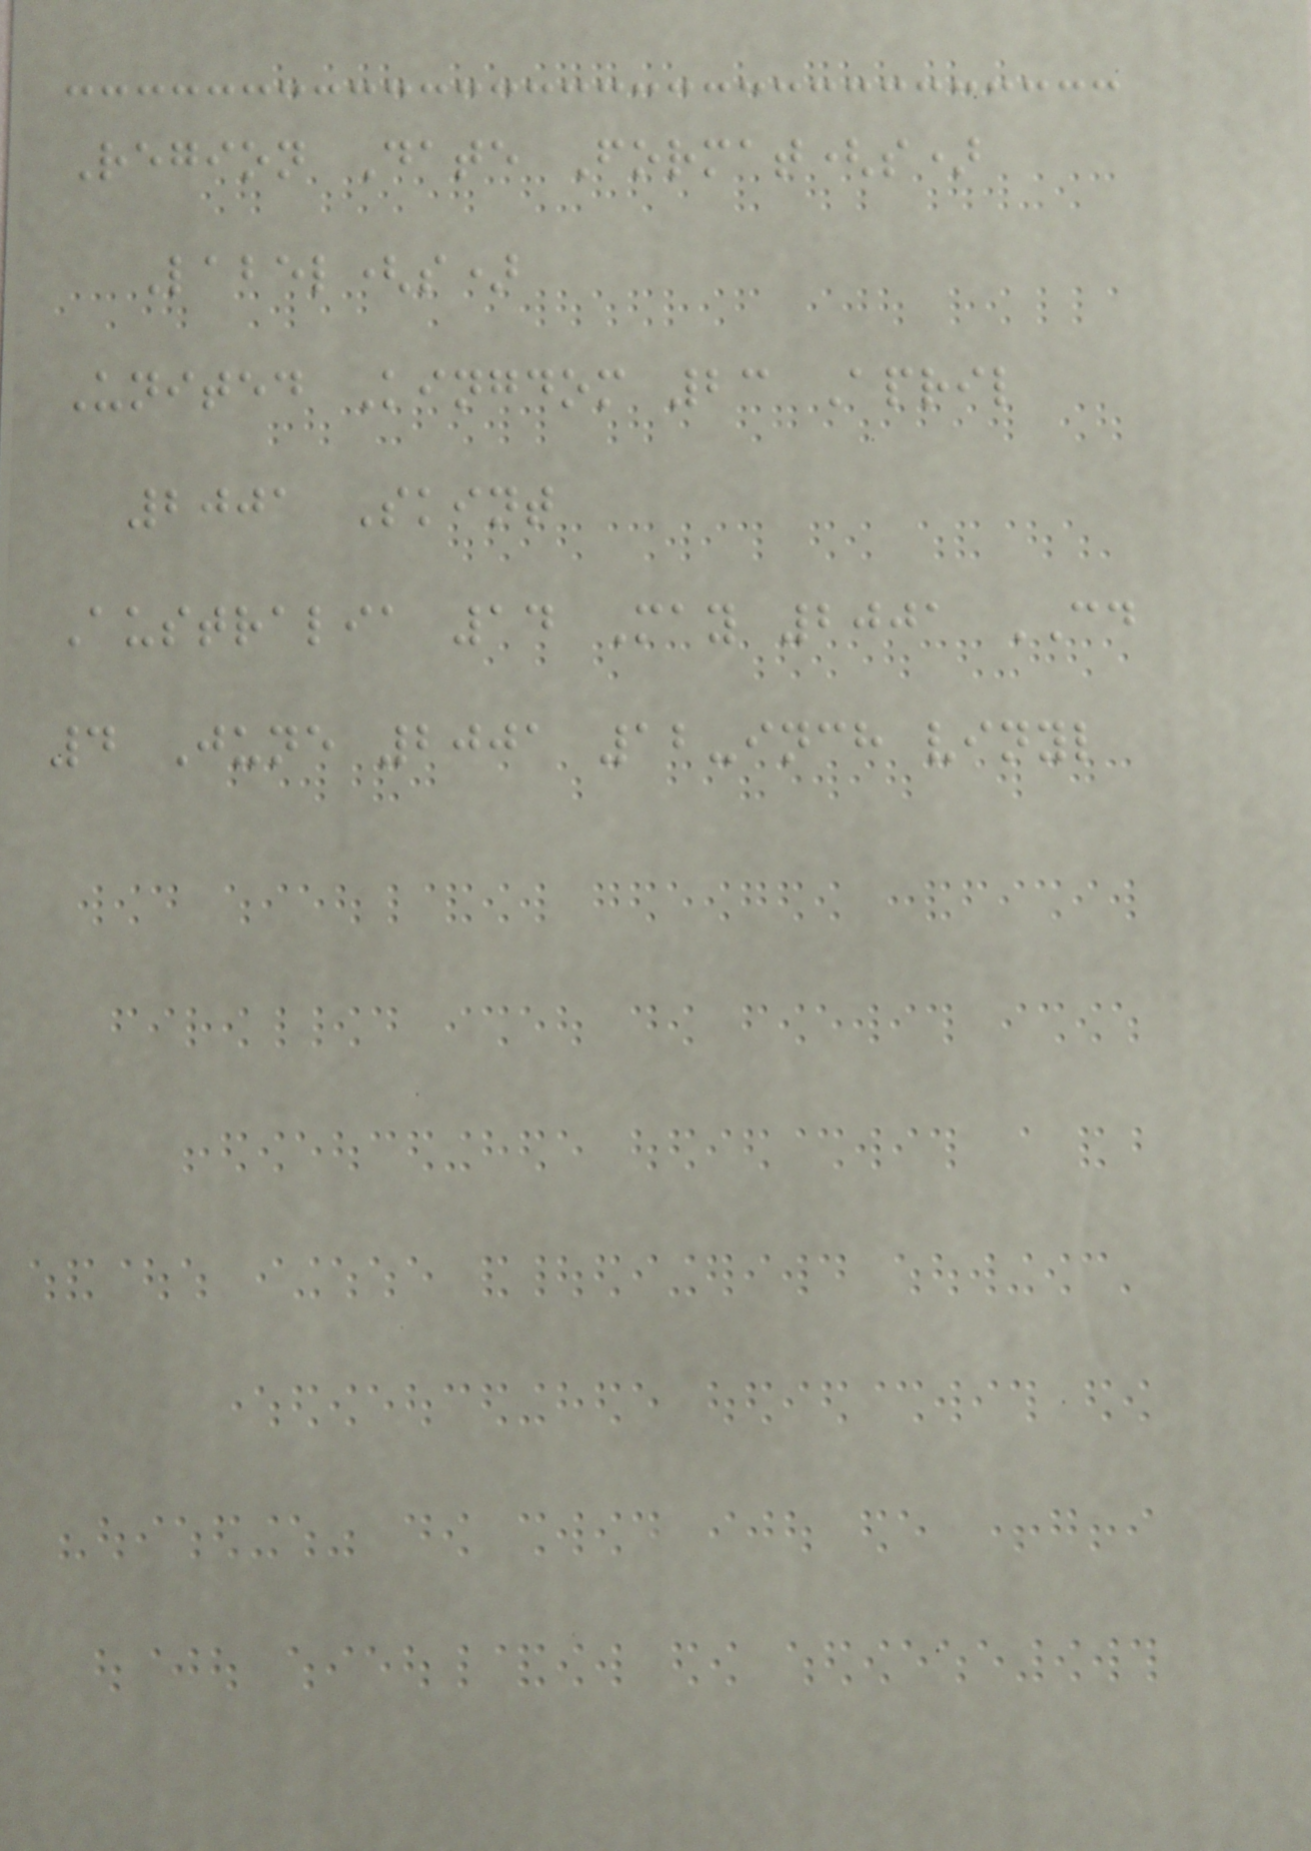Region Date Format(s)
Label(s)
United Kingdom 23 April
2001 Skint
Australia 14 May 2001 CD
4 June 2001 12-inch vinyl
